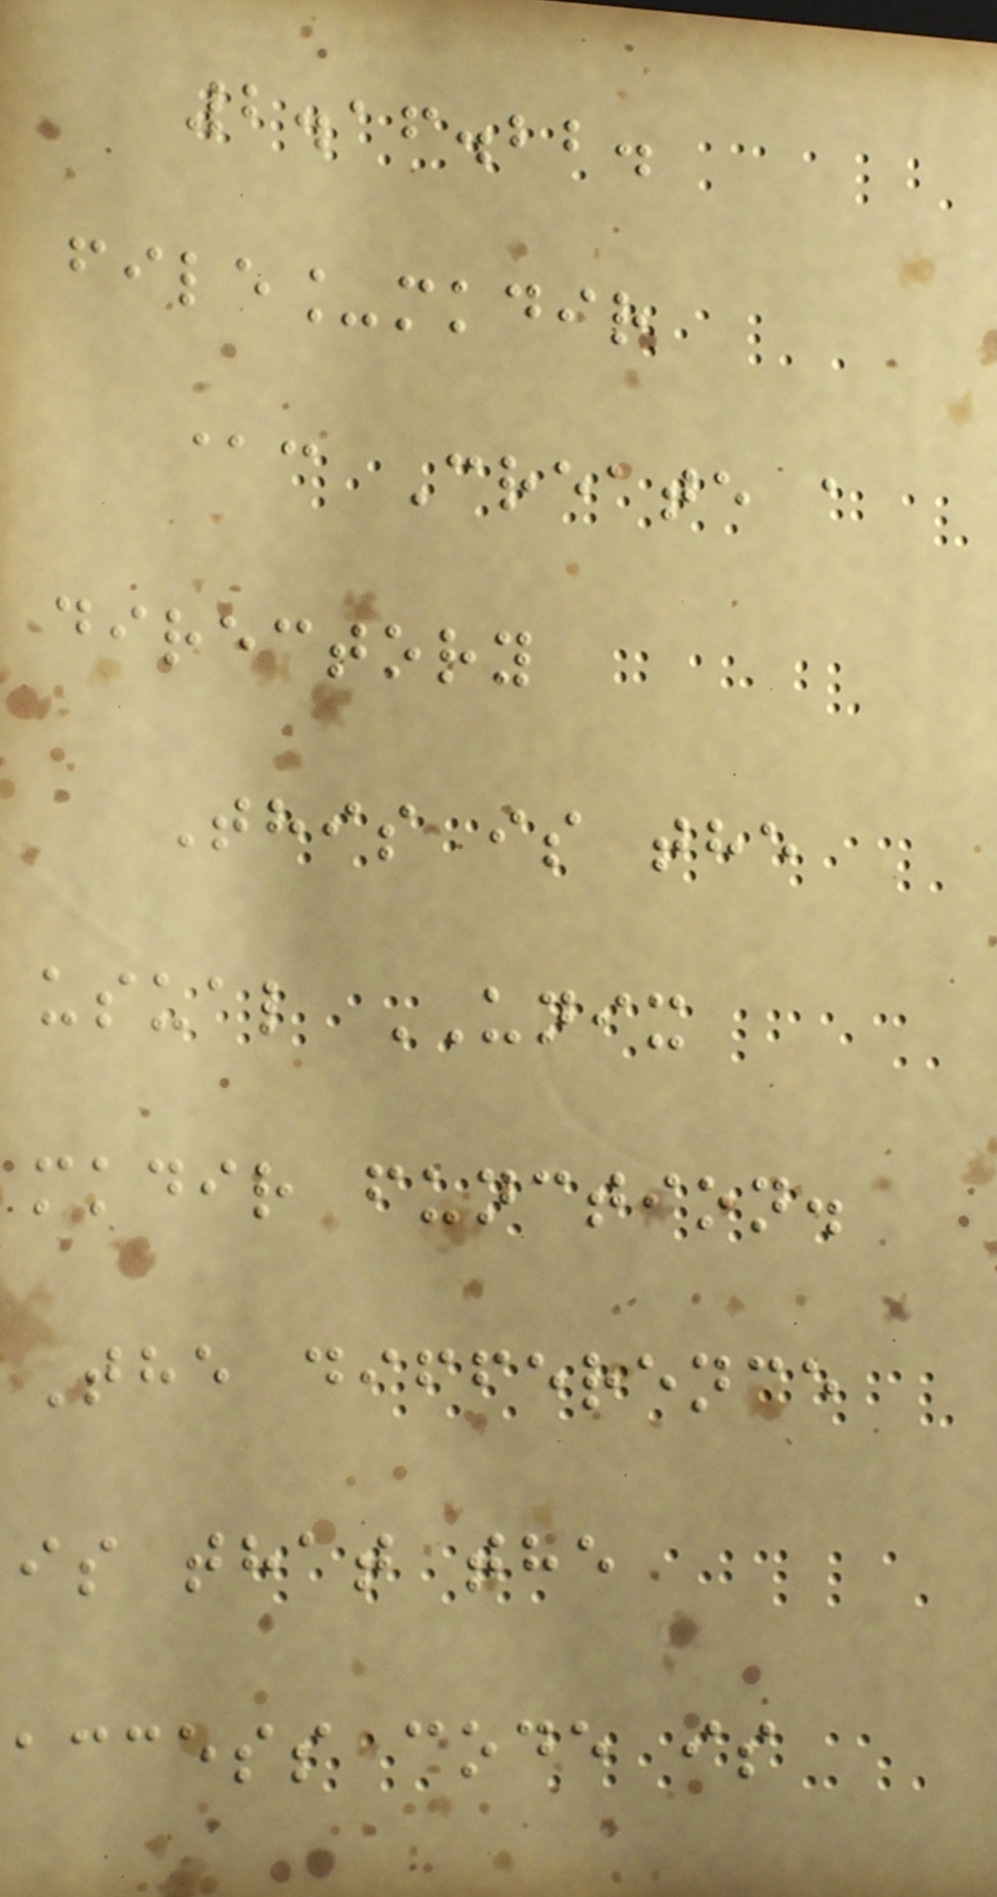2.16.22.
file_mkdir
@c Create a
directory
This is the
usual UNIX
mkdir function.
The difference
is that the
access code is
